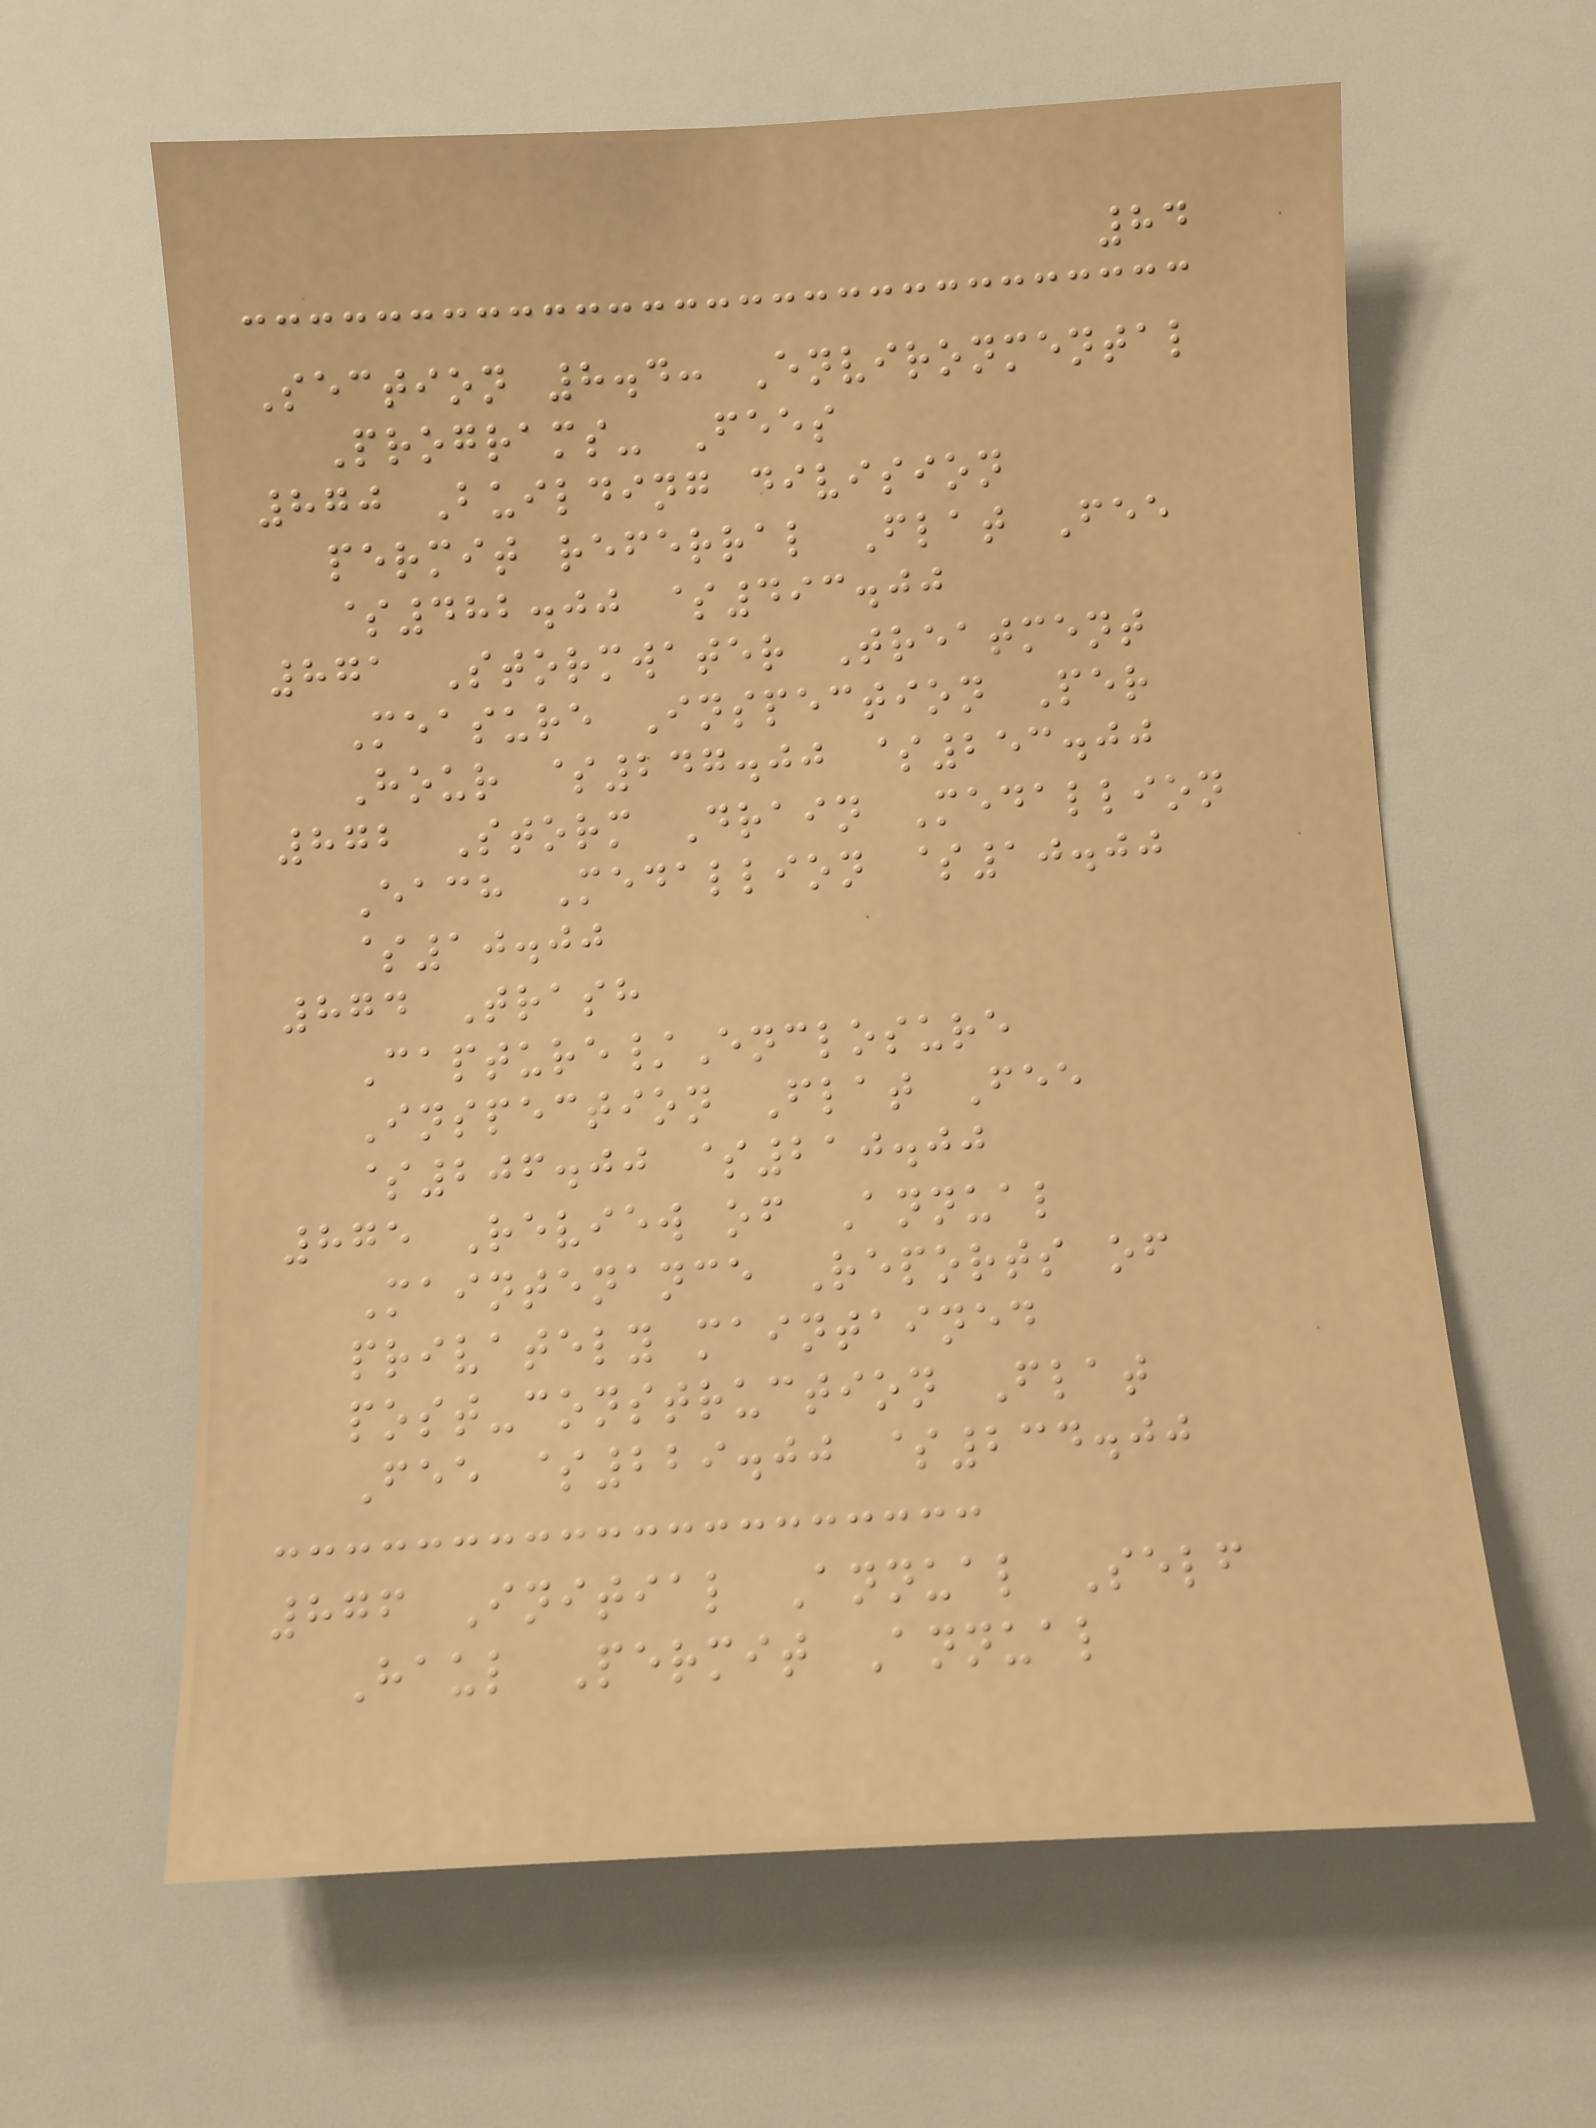84
Section 8.4: Environmental
Programs- Fees
870 Building division
permit referral Flat Fee
$482.00 $493.00
871 Stormwater Treatment
Measure Inspection Per
Hour $247.00 $253.00
872 Storm Drain Medallion
Each Medallion $10.00
$10.00
874 Trash
Capture/Enclosure
Inspection Flat Fee
$206.00 $210.00
875 Review of Annual
Maintenance Reports of
privately maintained
post-construction Flat
Fee $229.00 $234.00
876 Initial Annual Self
Haul Permit Annual
